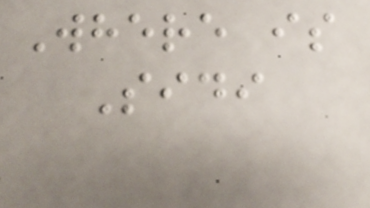Where is
Sidi
